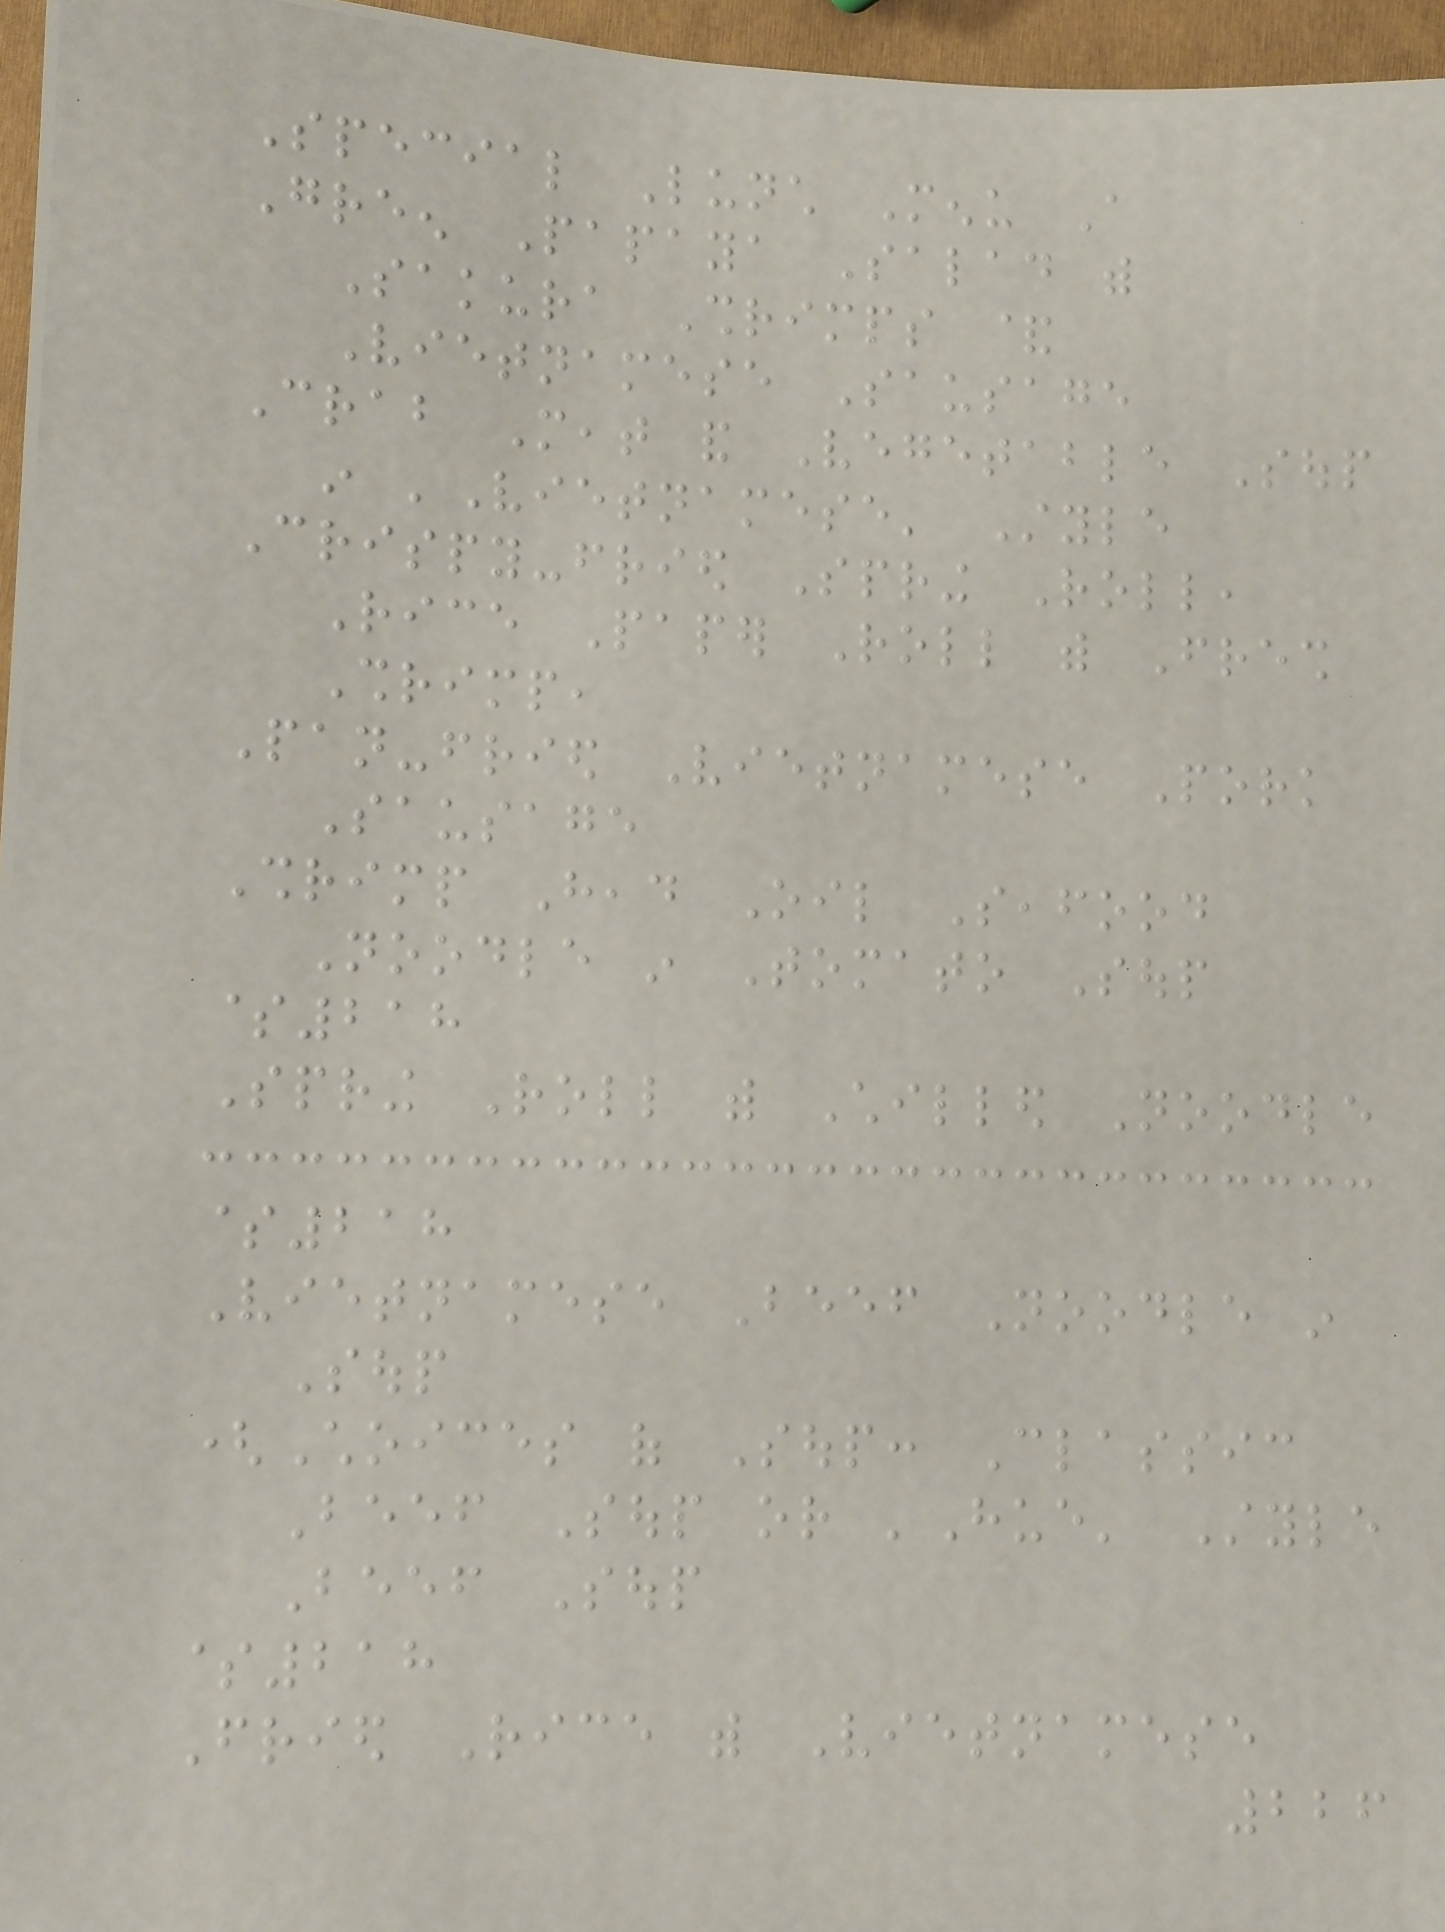Special Lunch Menu A
Green Papaya Salad with
Sakura Shrimps &
Vietnamese Sausage
Crab Meat and Vegetable Soup
in 'Vietnamese' Style
Crispy-fried Spring Roll,
Rice Paper Roll with Fresh
Shrimp,
Pan-fried Vietnamese Pork
Sausage
Shrimp Head Oil Seafood
Noodle in Tomato Soup
$218
Spring Roll with Chilled Noodle
$218
Vietnamese Beef Noodle in
Soup
(Choices of Soup: Classic
Beef Soup or 'Hue' Style
Beef Soup
$218
Fried Rice with Vietnamese
226
